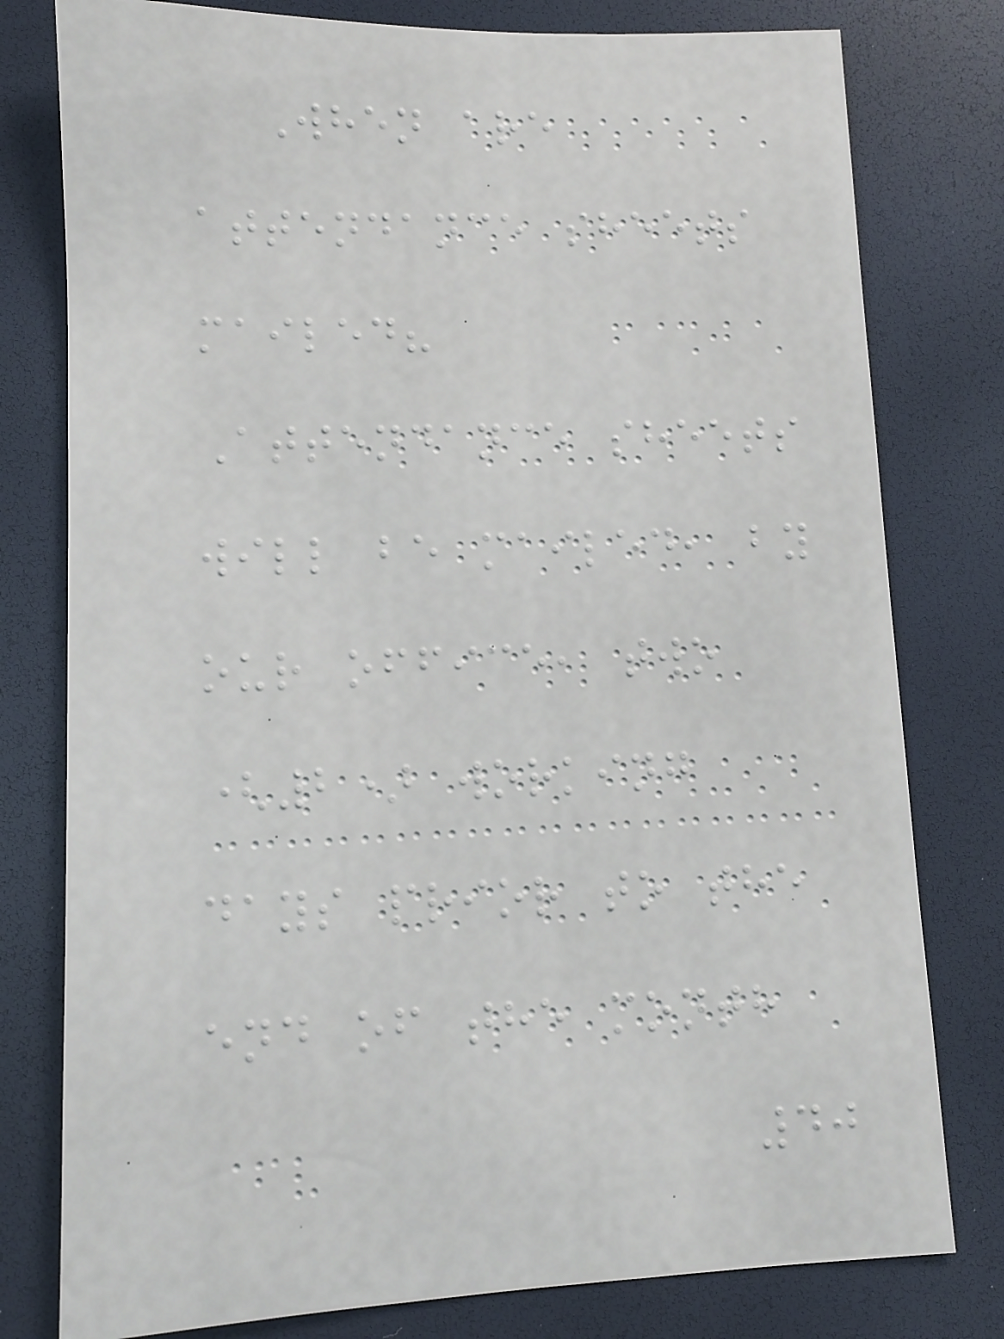When are
attendance sheets
mailed?
Attendance sheets
will be mailed, by
our office, two
(2) working
days prior to the
end of the month
40
